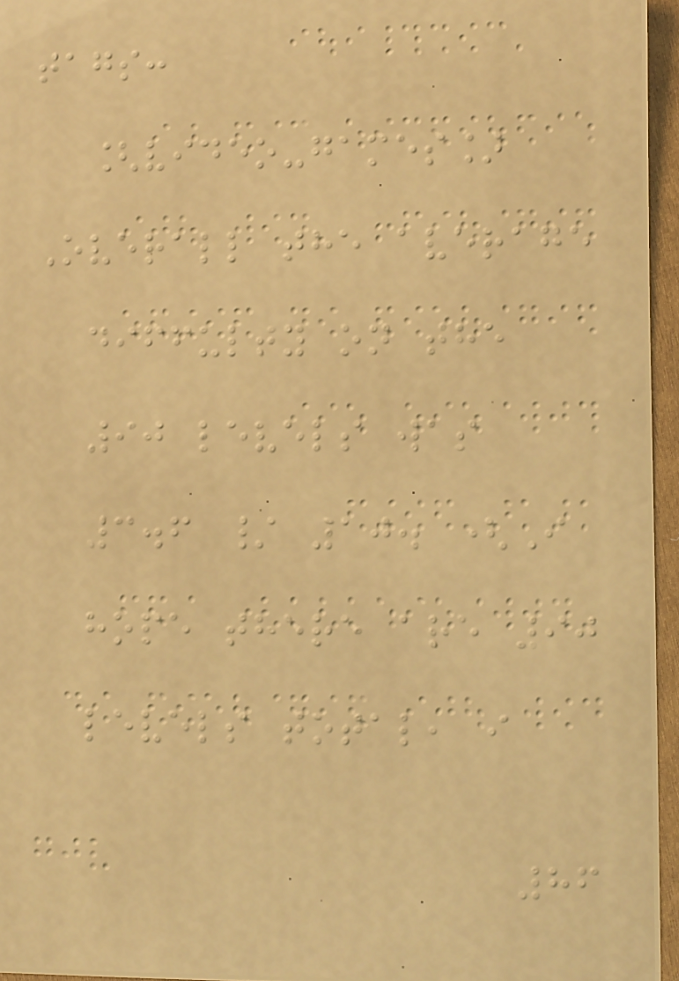tags:
[video-games]
Overall the average
diffulty on the
90 levels was
3.6 / 10. (I
hope there are 90
levels total, i
86
